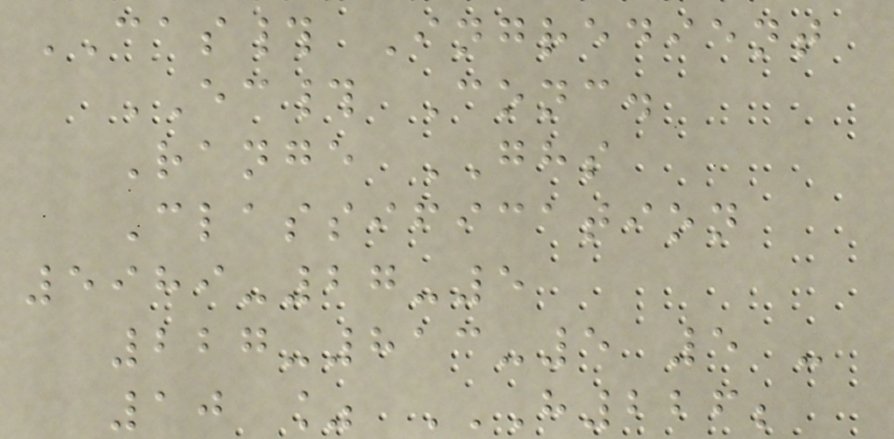CAS# Ingredient
EC# Conc.
Range GHS
Classification
5989-27-5
227-813-5 5 -
10 % H226;
